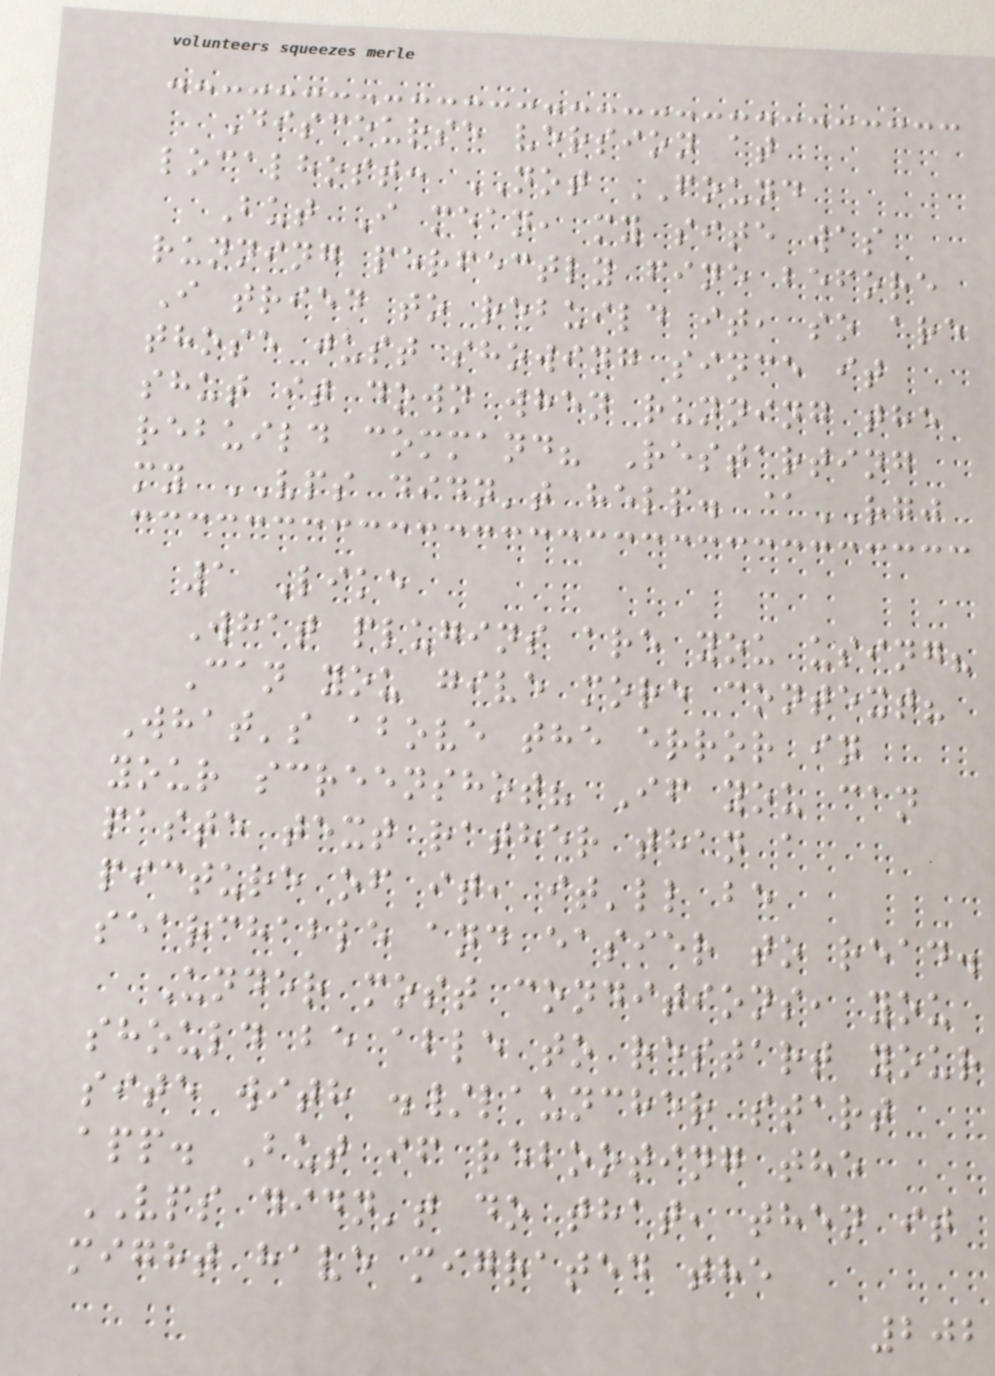Discourse version at
localhost: NOT FOUND
But I mean, my site was
running perfectly fine before
I tried to rebuild it, so are
those just showing since it
shut it down when running the
rebuild command? Restarting
my VPS didn't help. @RGJ
1 Like
What plugins are you using?
Can you give more context?
What's above the error in
your screenshot? If you can
paste text rather than a
picture of it, it'll be
searchable and easier to read.
Under most conditions, you
should be able to restart your
site with ./launcher start
app. But if rebooting the
VPS didn't do that, then it
might have migrated the
202
